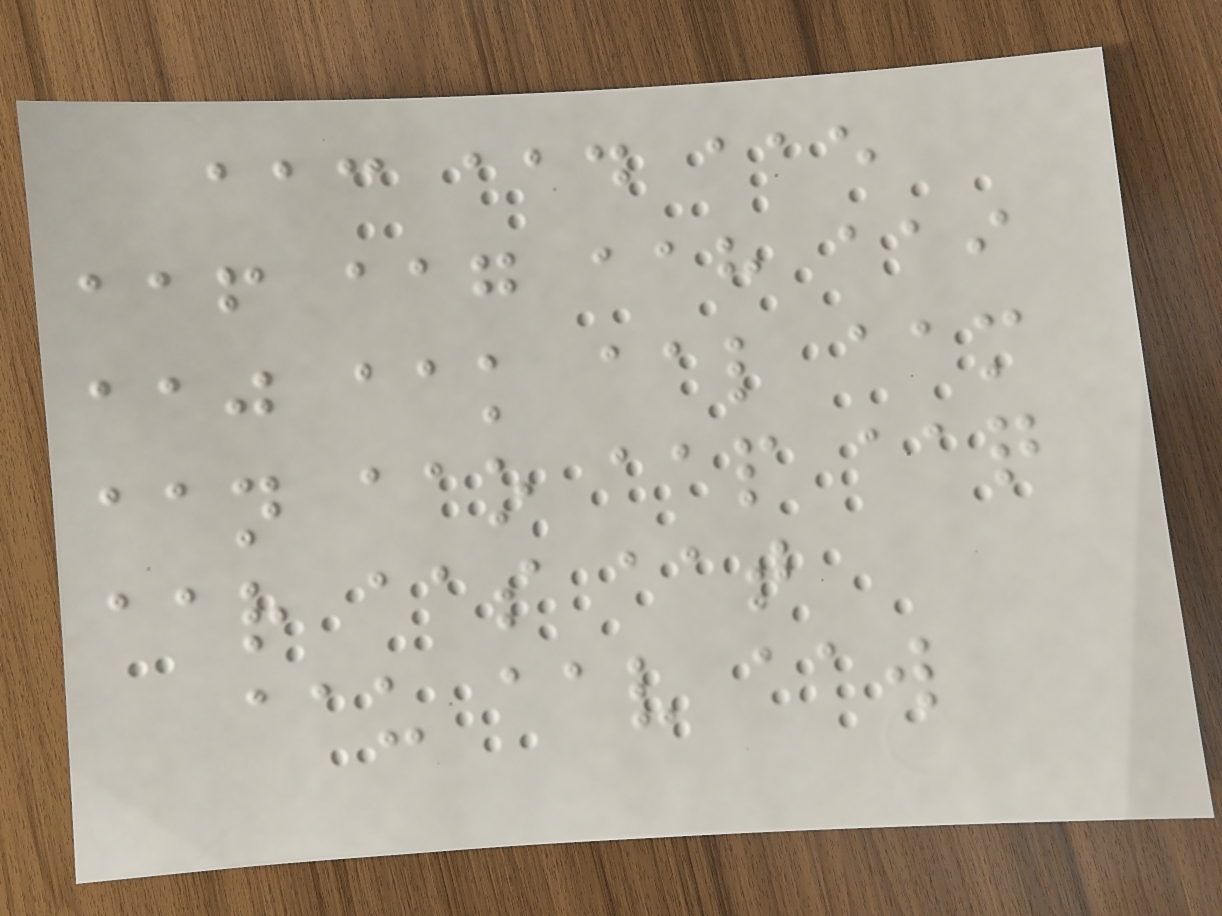aac aad aae
aaf aag aah aai
aaj aak aal aam
aan aao aap aaq
aar aas aat
aau aav aaw
